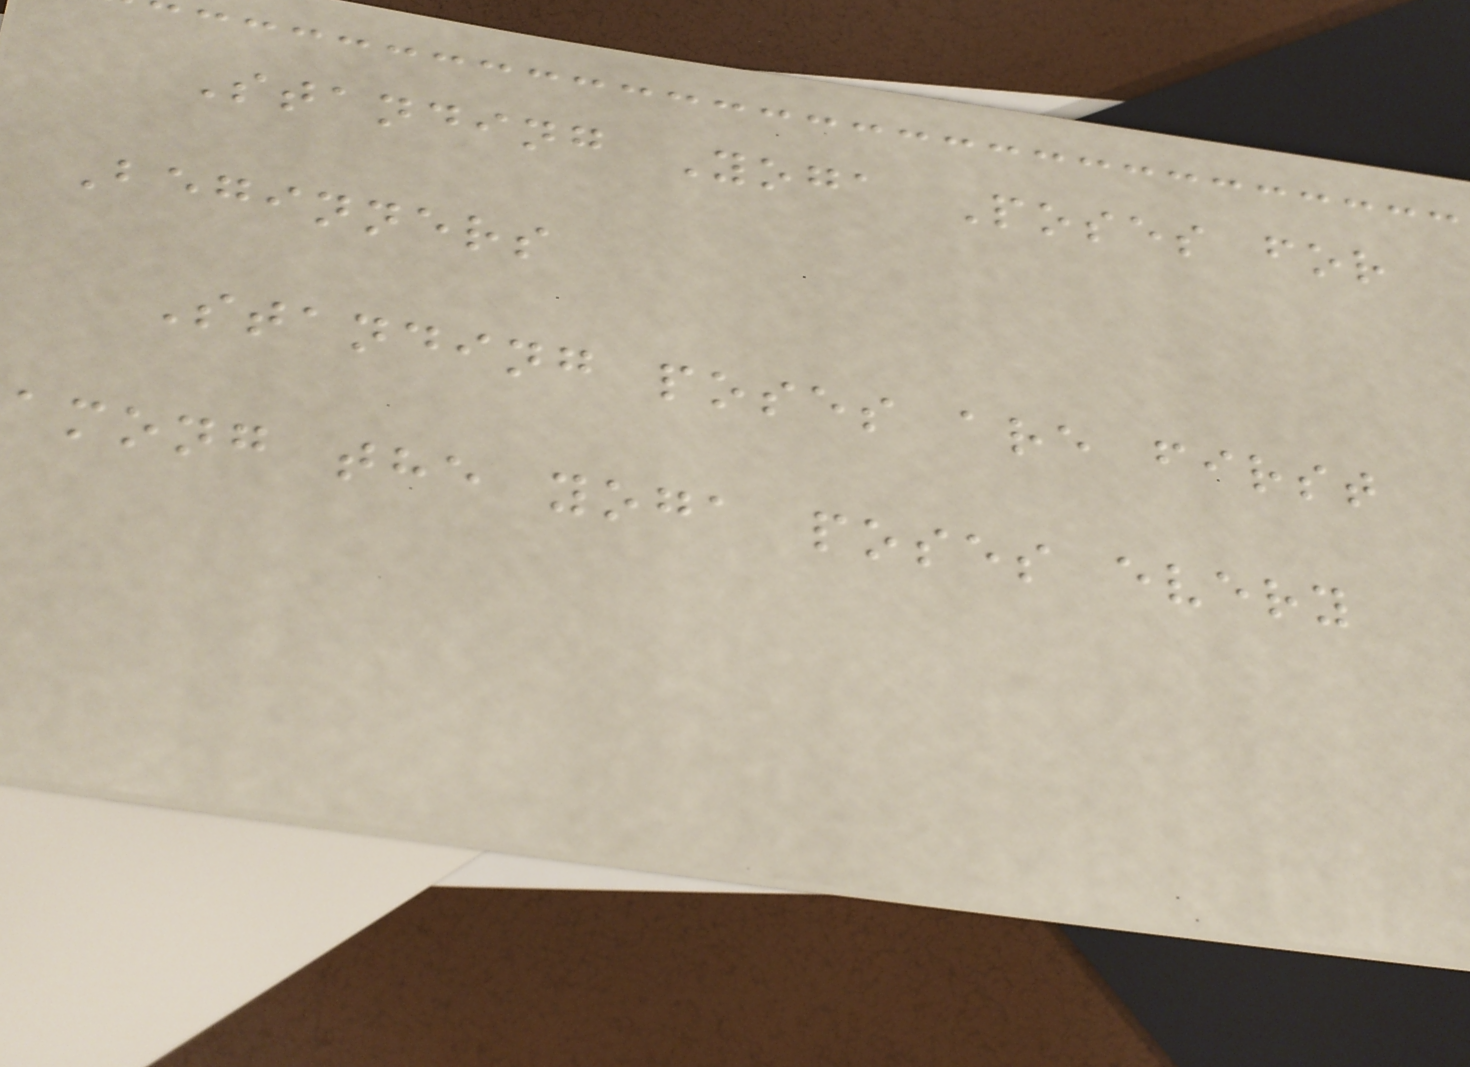Standing Yoga Poses for
Beginners
Standing poses are first
among the yoga poses every
